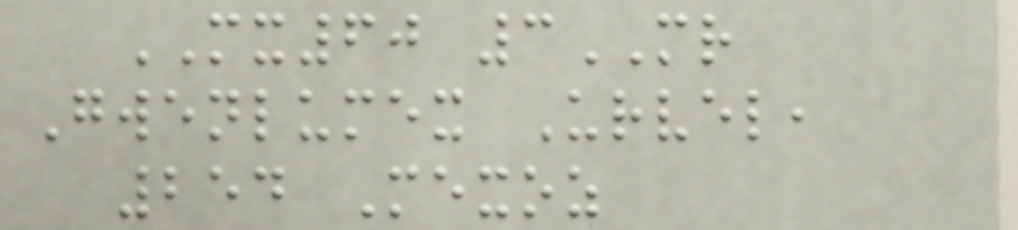MX60 3MR
Gwenlumex Urvel,
254 Mexoz
